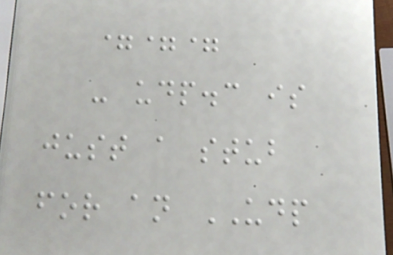===
- udp.c is
just a stub
for an UDP
